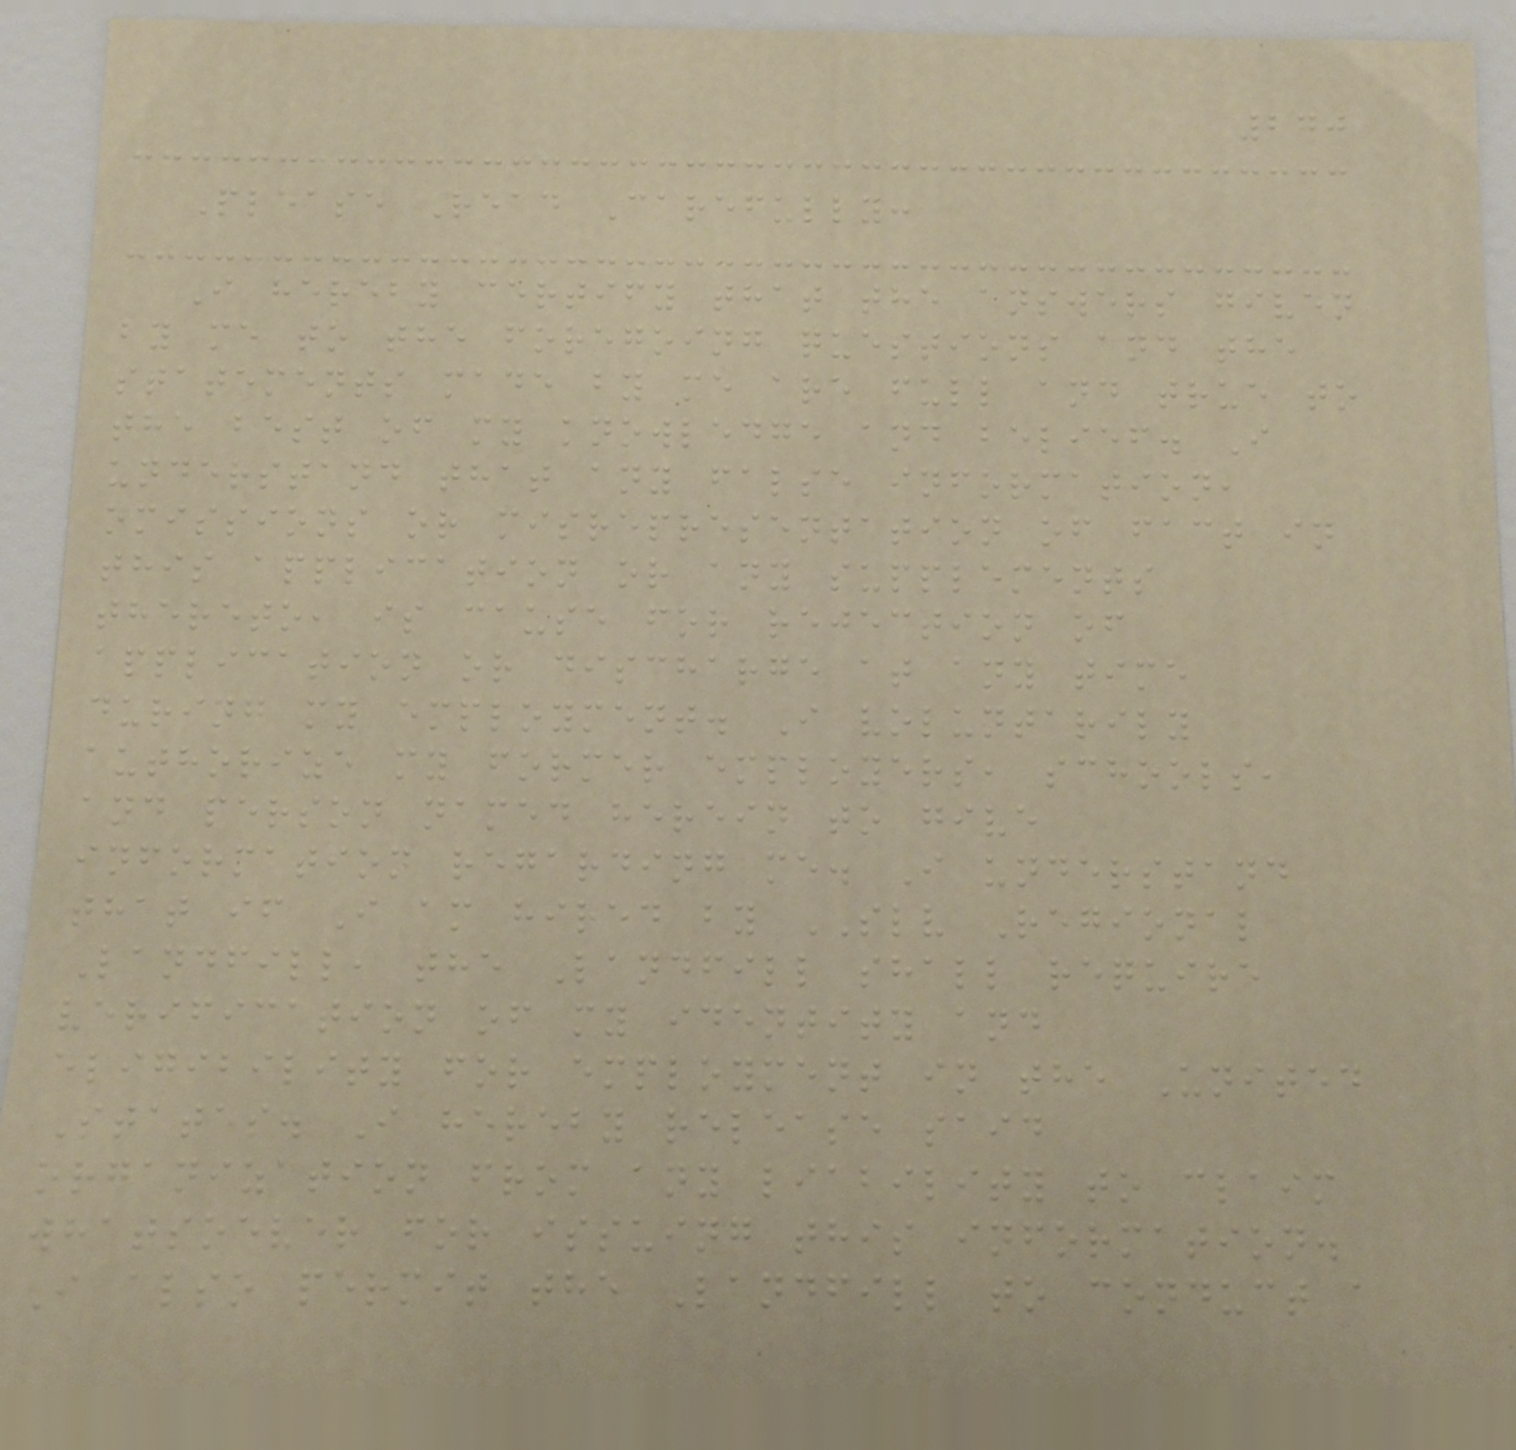270
Please Read Carefully:
I hereby certify that the answers given
by me to the foregoing questions and the
statements made by me are full and true to
the best of my knowledge and belief. I
understand that any false information,
omissions or misrepresentation of fact in
this application or any supplements
thereto, is cause for rejection of
application or discharge at any time
during my employment. I voluntarily
authorize my former employers, schools,
and person named herein to give
information regarding me. I understand
that if I am hired by SLV Regional
Landfill, the Landfill shall require
verification of my identity and
eligibility for employment in the United
States. I hereby release said
organization from any liability to claim
whatsoever for issuing this information.
I also permit the Landfill to conduct a
